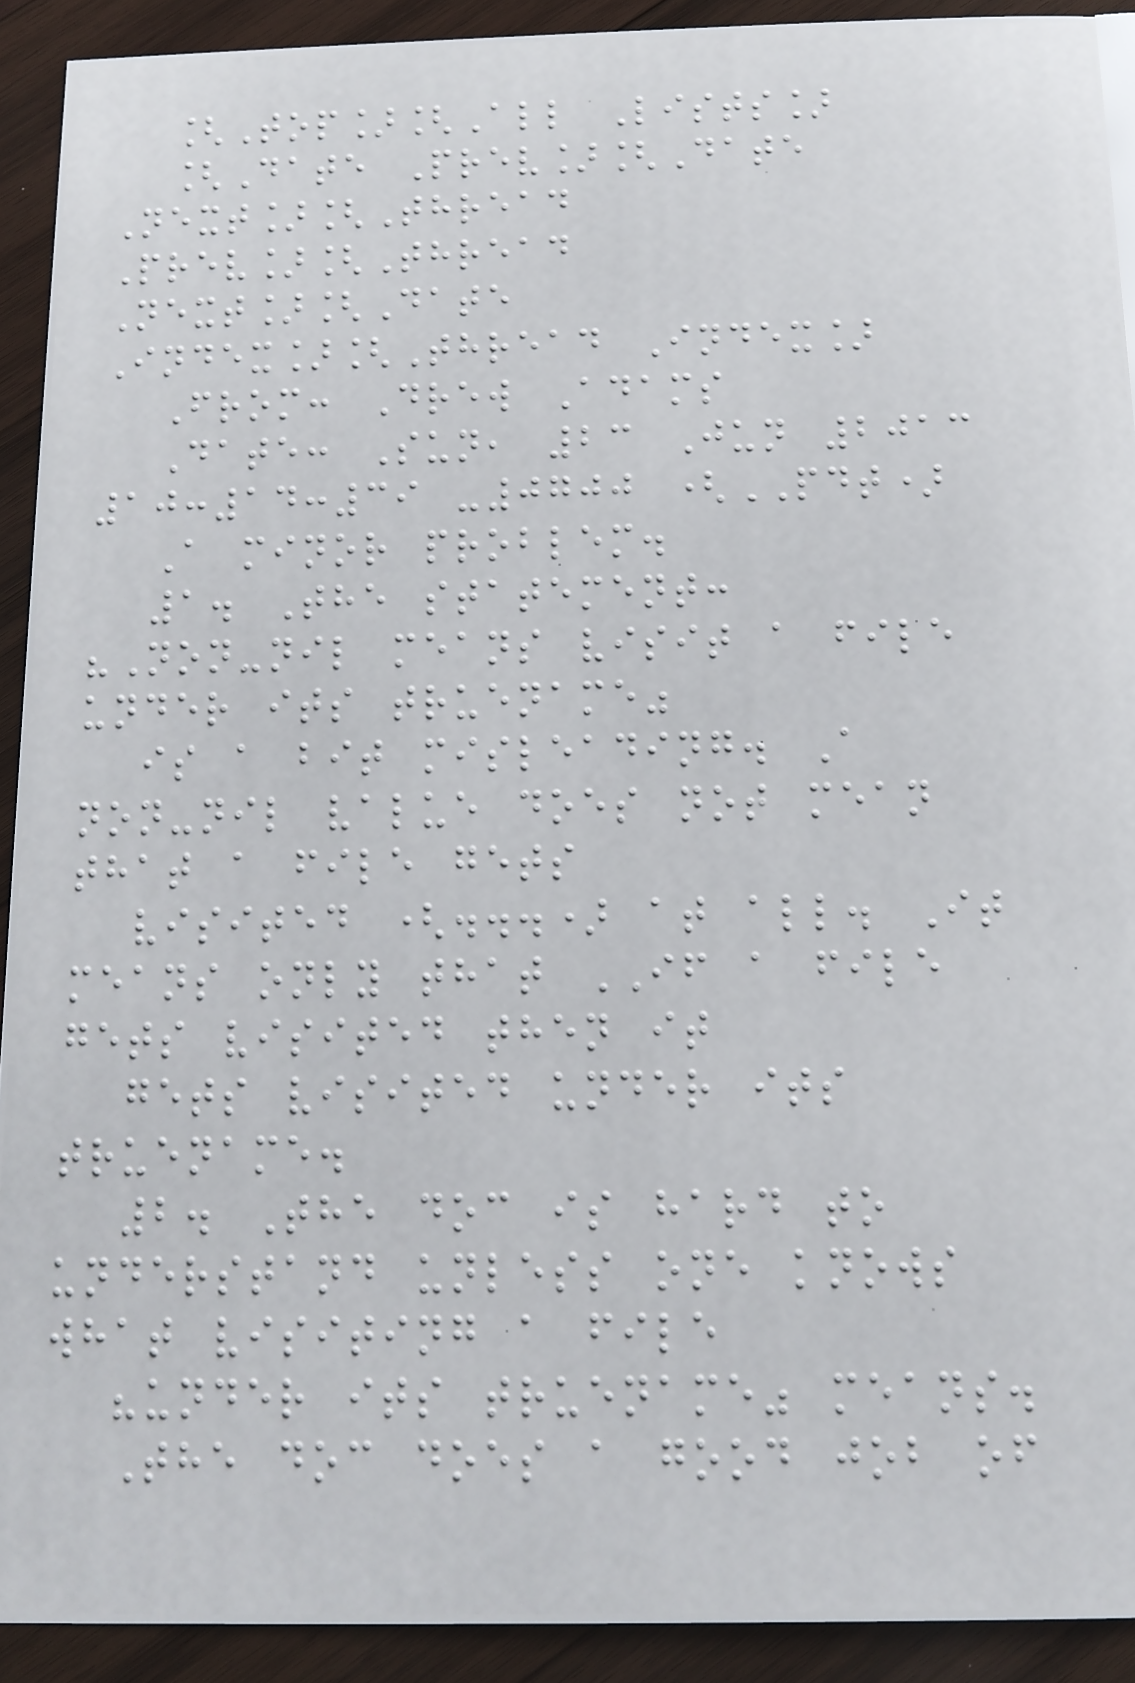[Top][All Lists]
[Date Prev][Date
Next][Thread
Prev][Thread
Next][Date
Index][Thread Index]
From: Drew Adams
Date: Sun, 23 Jun 2013
10:14:39 -0700 (PDT)
A minor problem.
1. The statement:
"Non-nil means visit a file
under its truename"
is a bit misleading. A
non-nil value does not mean
that a file gets
visited (...) at all. It
means only that IF a file
gets visited then it
gets visited under its
truename.
2. The doc is hard to
understand unless one knows
what visiting a file
"under its truename" means.
The doc does a good job of
